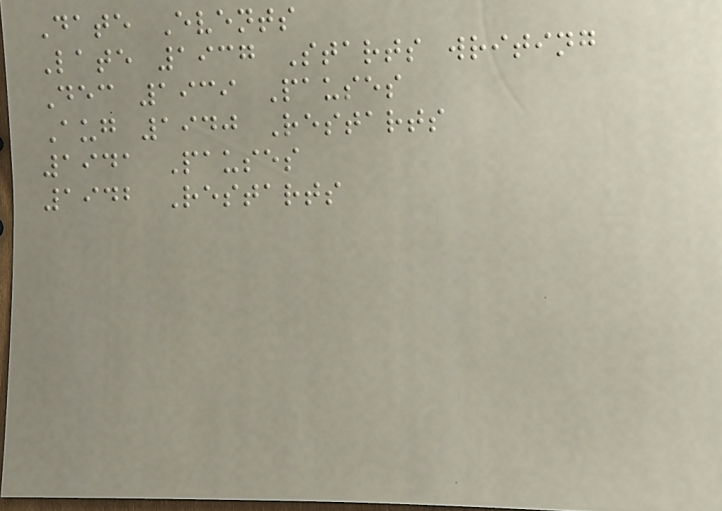Date Events
Late 1937 Starts writing
Dec 1939 Pauses
Aug 1940 Restarts
1941 Pauses
1942 Restarts
